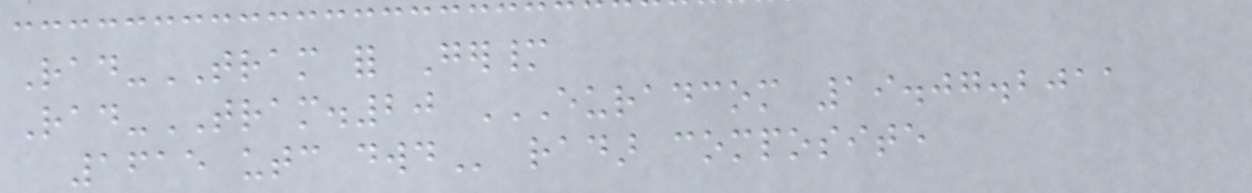Rad-TRAM for Germany
Rad-TRAM.20 EURADCOM 19.07.2011
1615 UTC DWD radar composite
